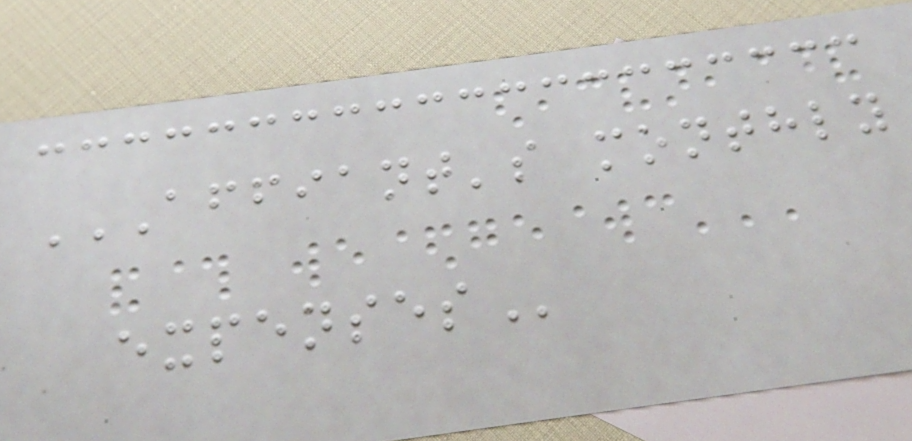AFFIANT'S MONTHLY
EXPENSES
